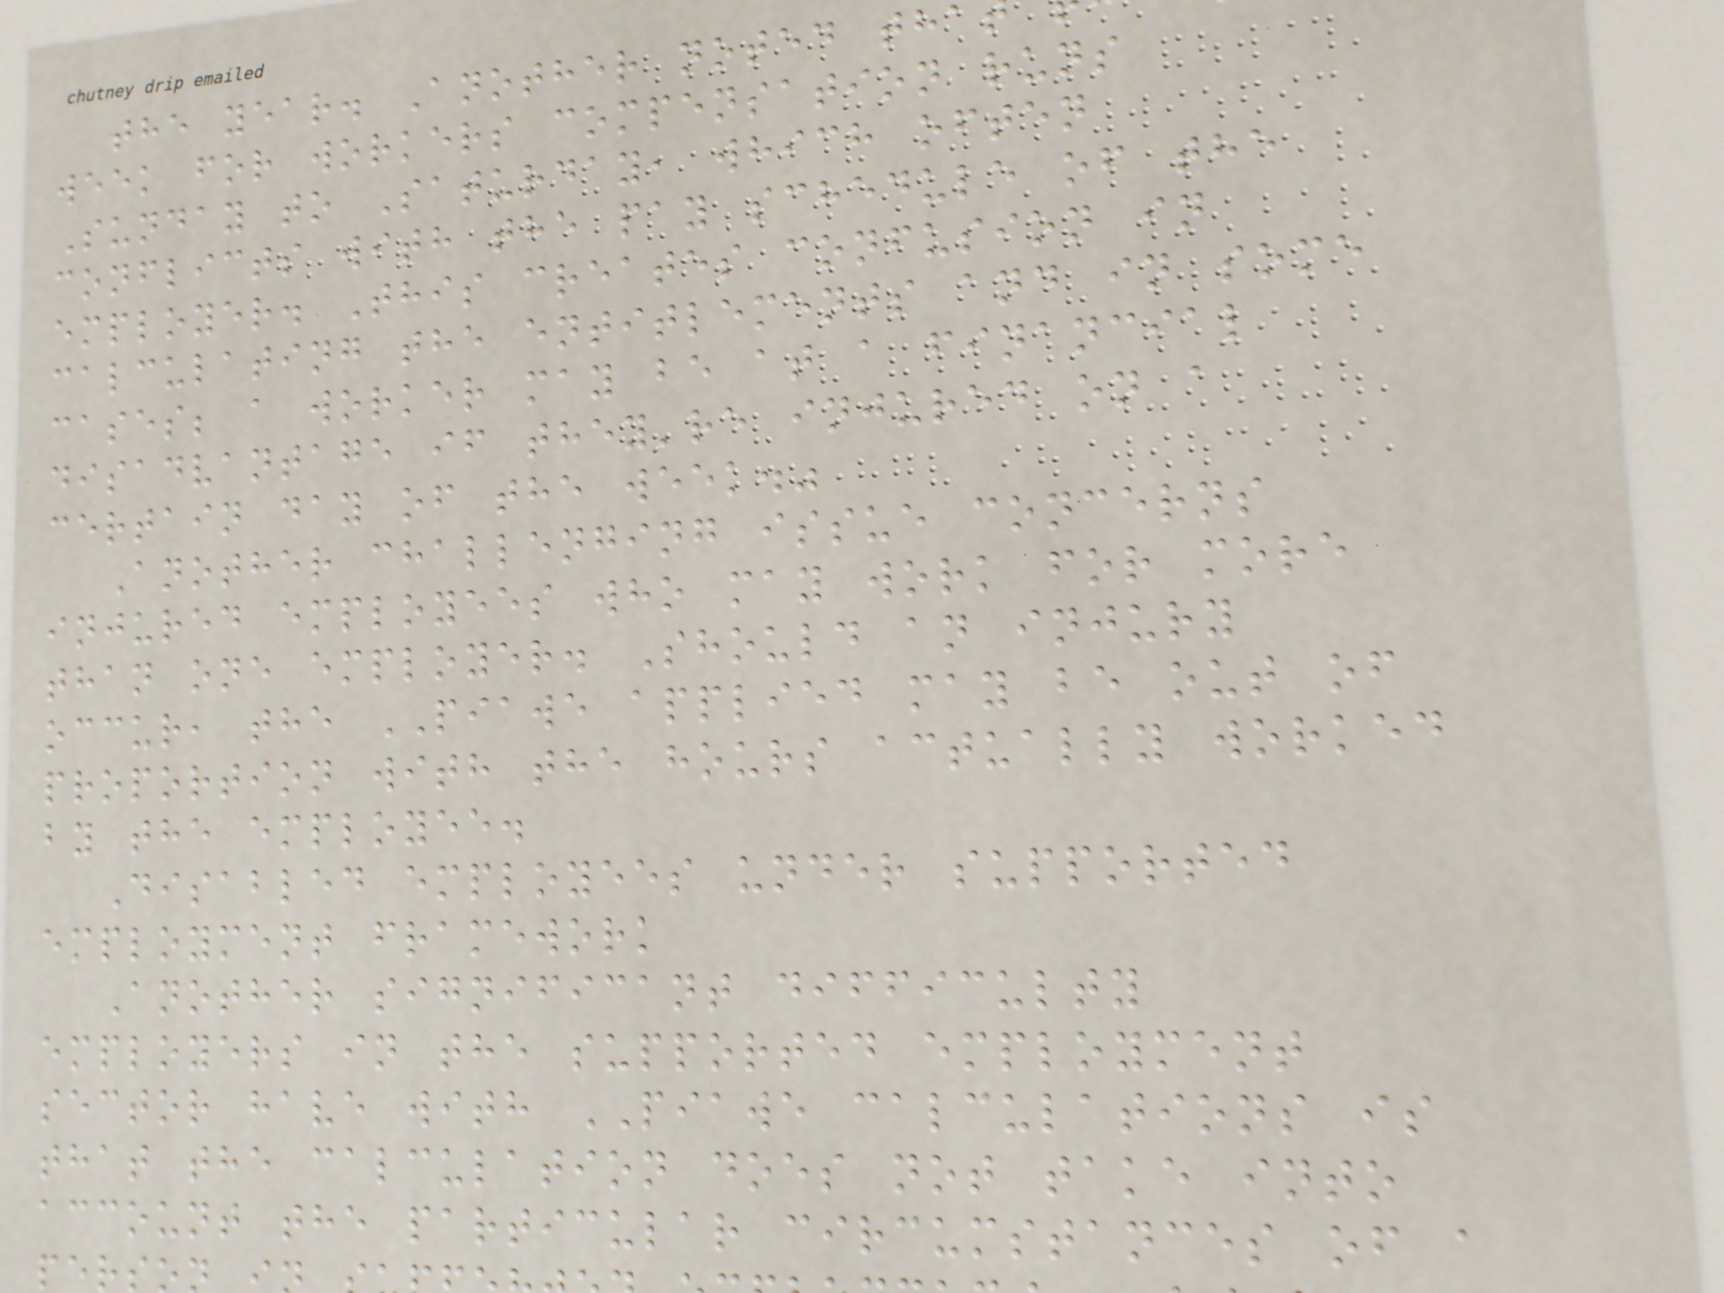the year. Another noted tha
week for workers compensation runs
Sunday to Saturday, which often
conflicts with the pay schedule of the
employer. This creates confusion in
calculating the entitlements and in some
cases; a worker may be at a financial
disadvantage if they're injured on a
certain day of the week."
Another challenging issue concerns
injured employees who may work for more
than one employer. Should an injury
occur, the PIAWE applied may be out of
proportion with the hours actually worked
by the employee.
Disabled employees under supported
employment framework
Another significant difficulty
employers in the supported employment
sector have with PIAWE calculations is
that the calculation does not take into
account the particular circumstances of a
